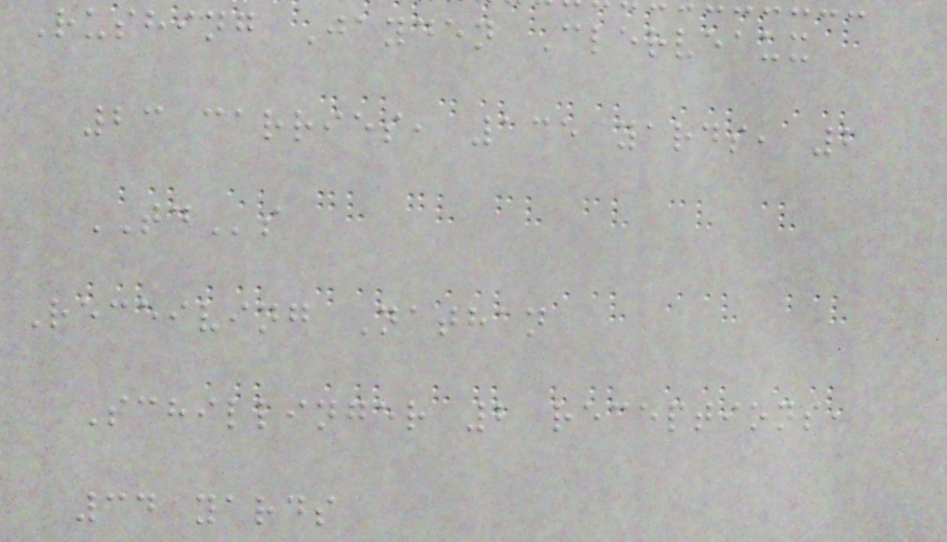Rushing Jayden Clerveaux
23 carries, 135 yards, 2
TDs
Receiving Nathan
Schillinger 2 receptions,
34 yards
